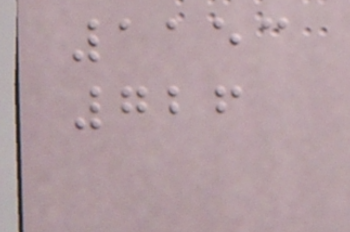1153
726
